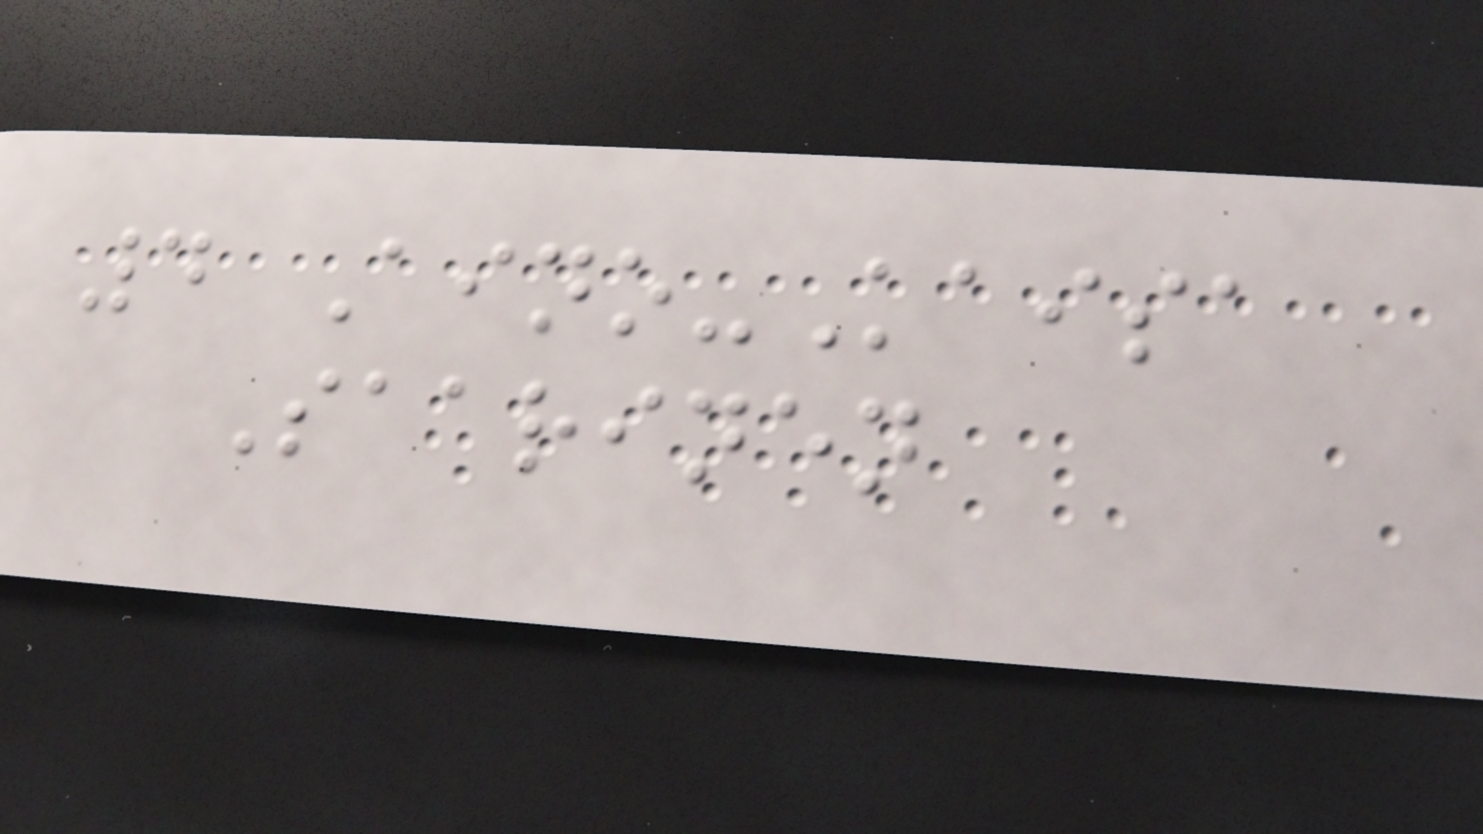4 Aino-Kaisa
Saarinen
